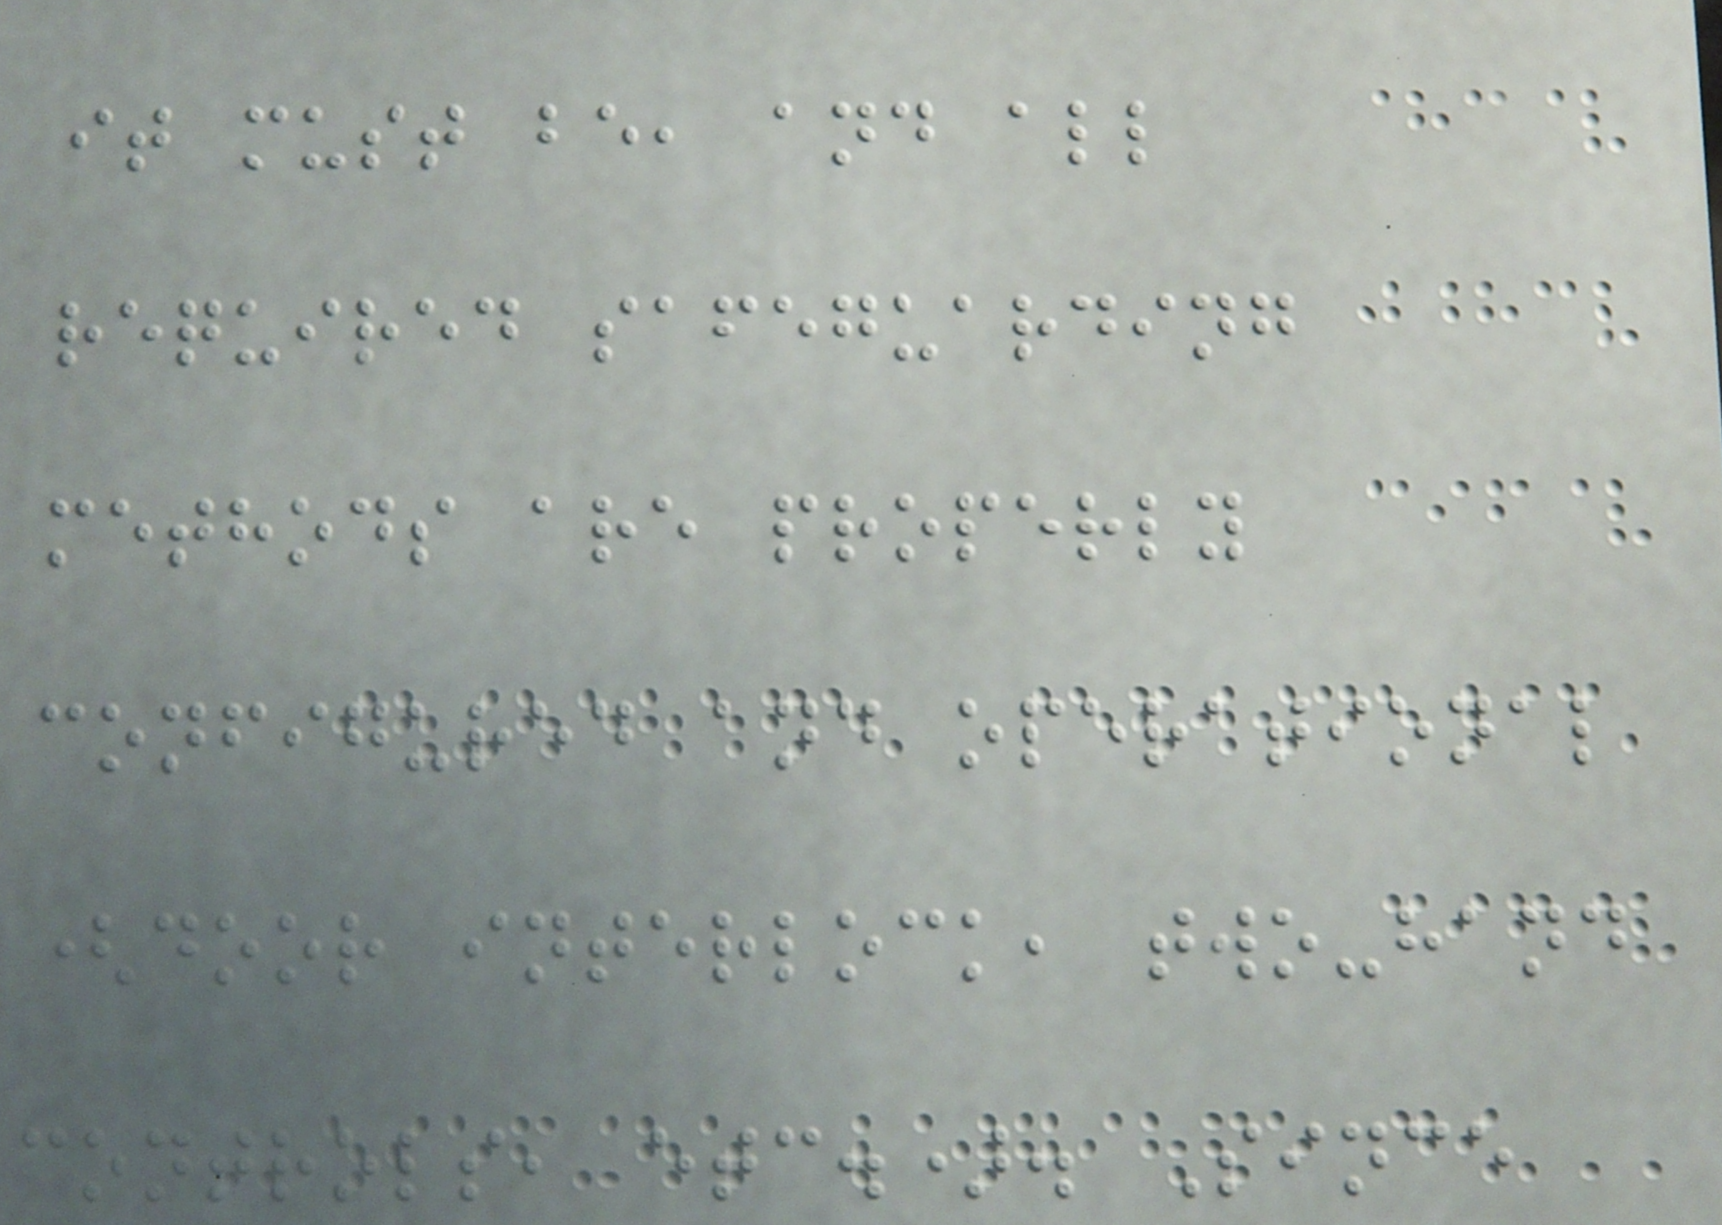it must be, and all
required safeguarding
methods are properly
configured and operational
(door interlock, two-hand
controls, etc.). Since
